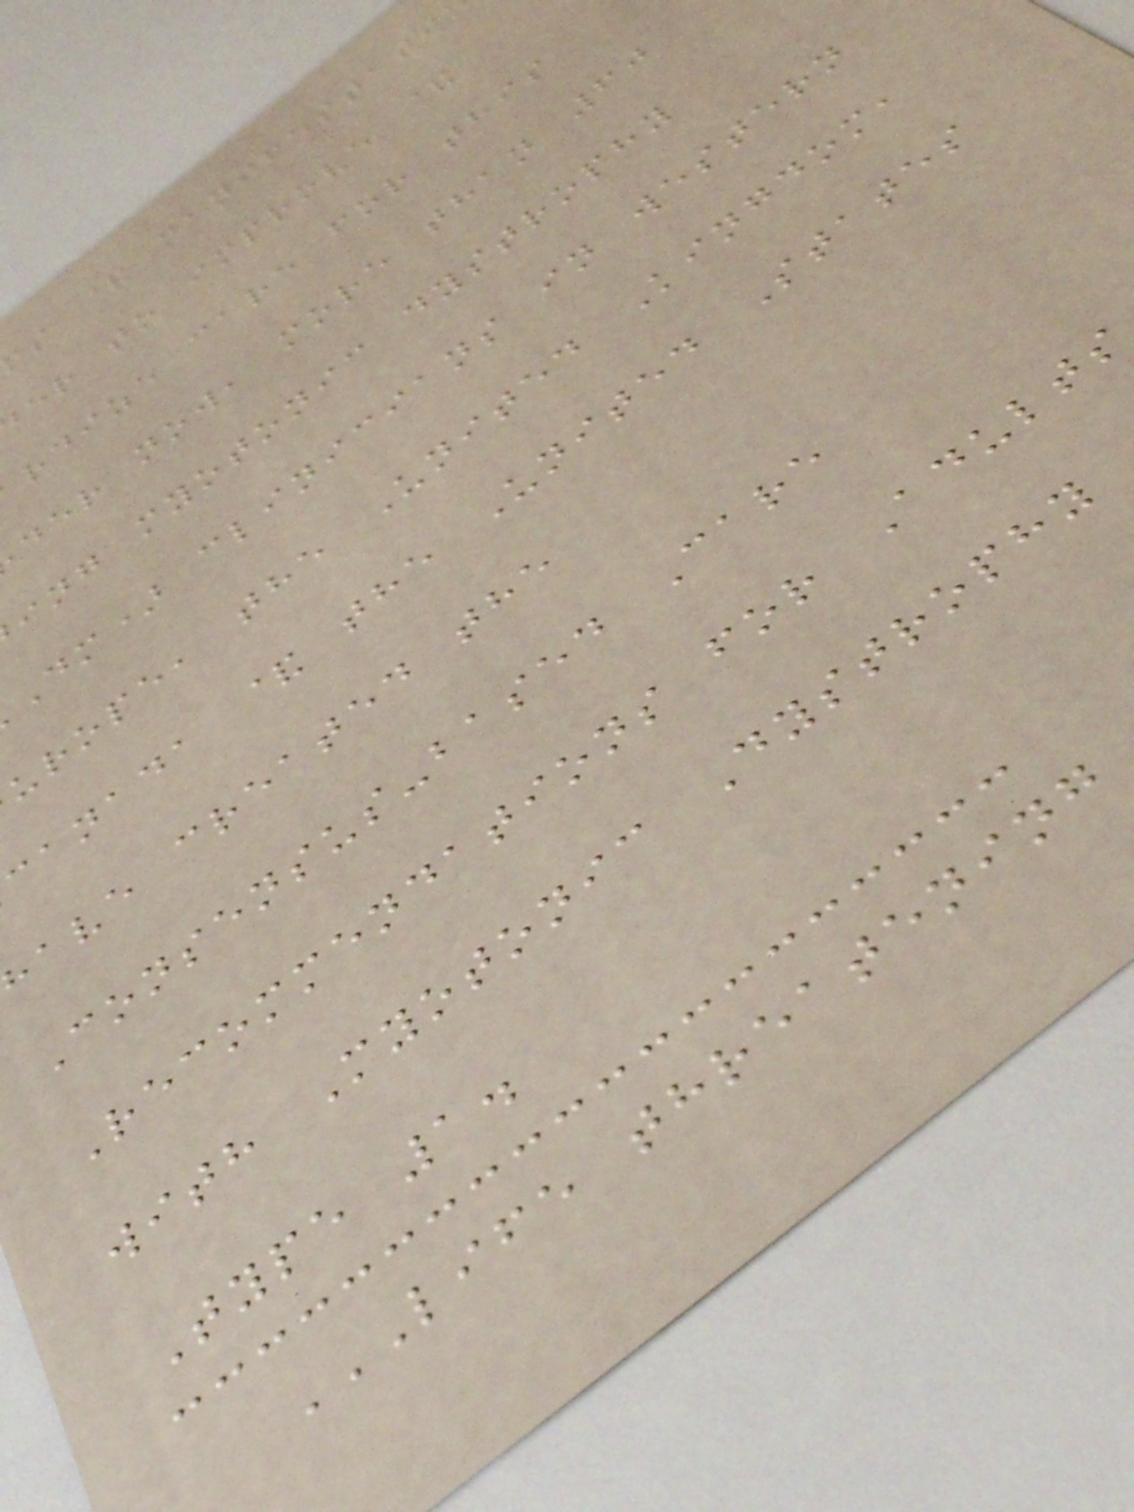s & manifestati
er to improve &
rdize care for this
der now, more than 60
ing myotonic dystrophy
dm) clinicians in western
urope, the United Kingdom,
canada & the United States
ave created the
Consensus-based Care
Recommendations for Adults
with Myotonic Dystrophy
Type 1.
